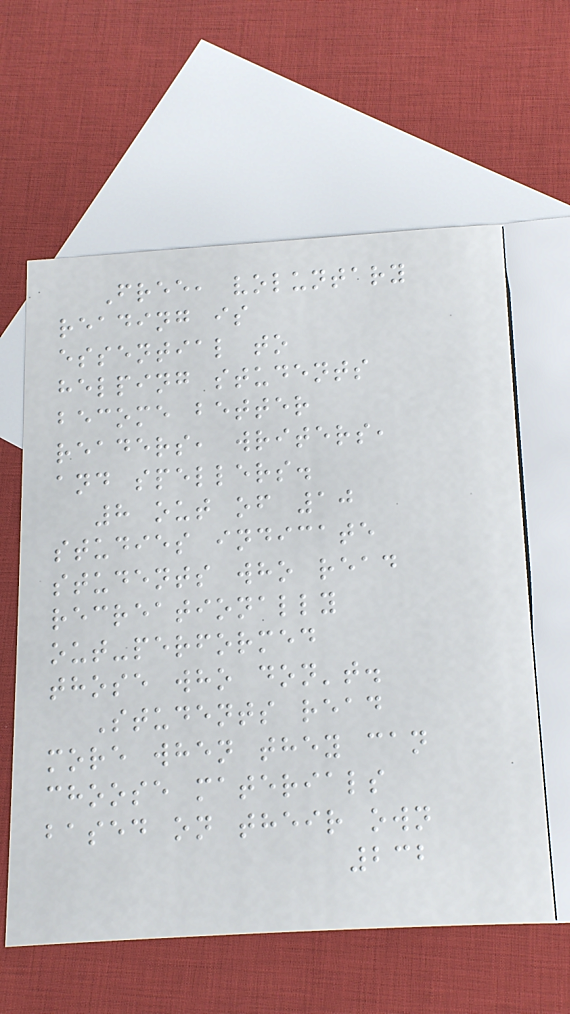Free, voluntary
reading is
essential to
helping students
become better
readers, writers,
and spellers.
8 out of 10
studies indicate
students who read
recreationally
out-performed
those who don't.
Students read
more when they can
choose materials
based on their own
232
